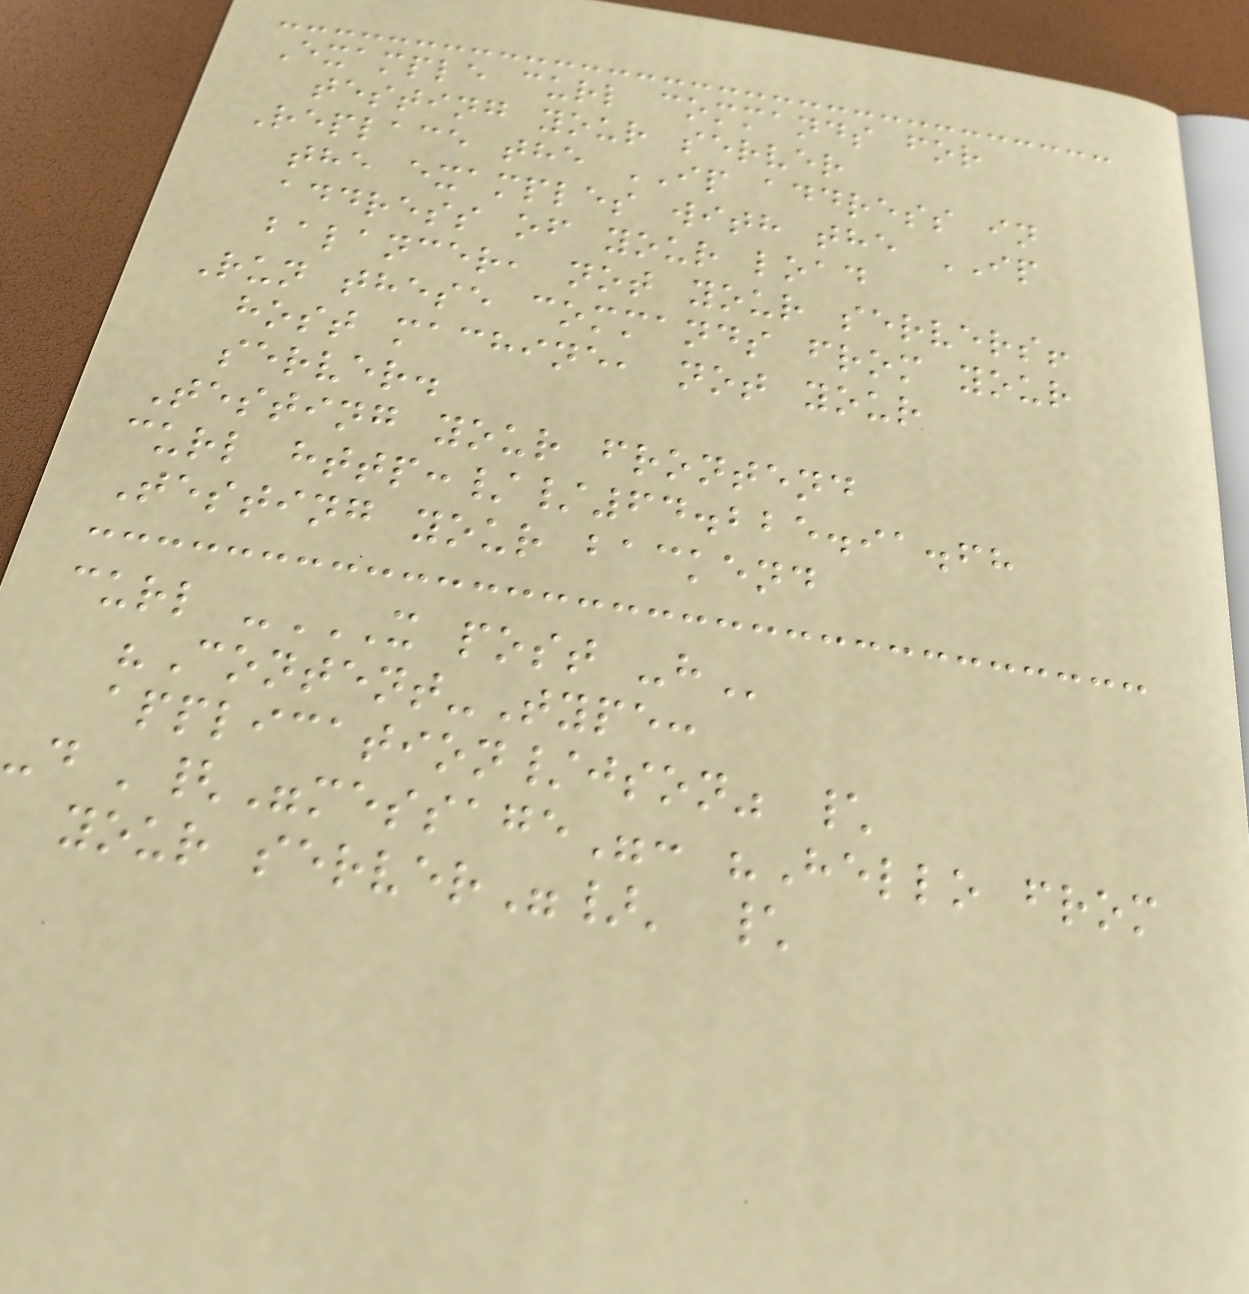Example curl commands for
testing your server
Replace the IP address in
the examples with the IP
address of your load
balancer, not your servers!
Run these commands from your
host machine, not your
server.
Testing your frontend
curl http://64.225.91.68
Testing your backend
curl -X POST -H
"Content-Type:
application/json" \
-d '{"message": "Hello from
your server"}' \
